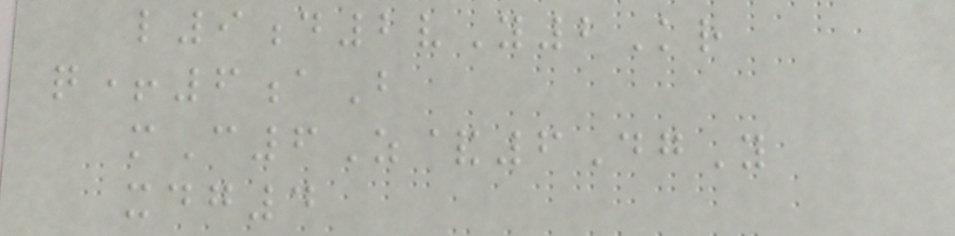l9d2vY2Kr
q+6aB
mC6Z&6DgY
xdg4
